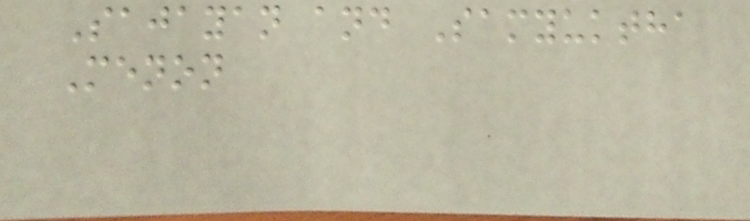Sajayan and Samyuktha
Menon
